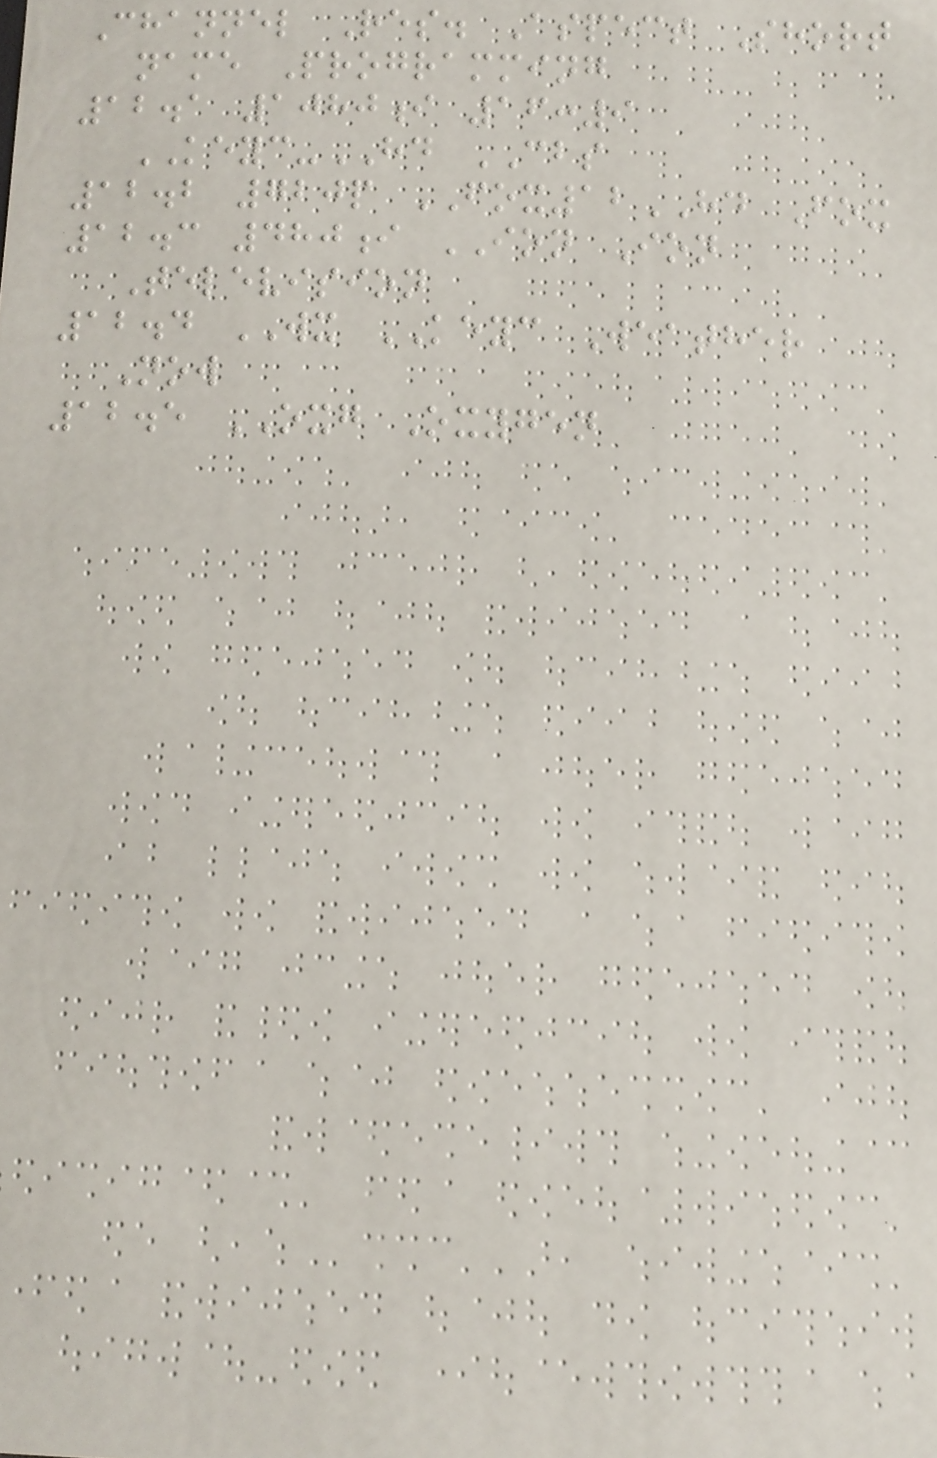Channel Res. Aspect Short
name Programming
12.1 1080i 16:9
KEYC-HD CBS
12.2 720p FOX12HD Fox
12.3 480i ION Ion
Television
12.4 WX KEYC Weather
Now
12.5 OXG Oxygen
